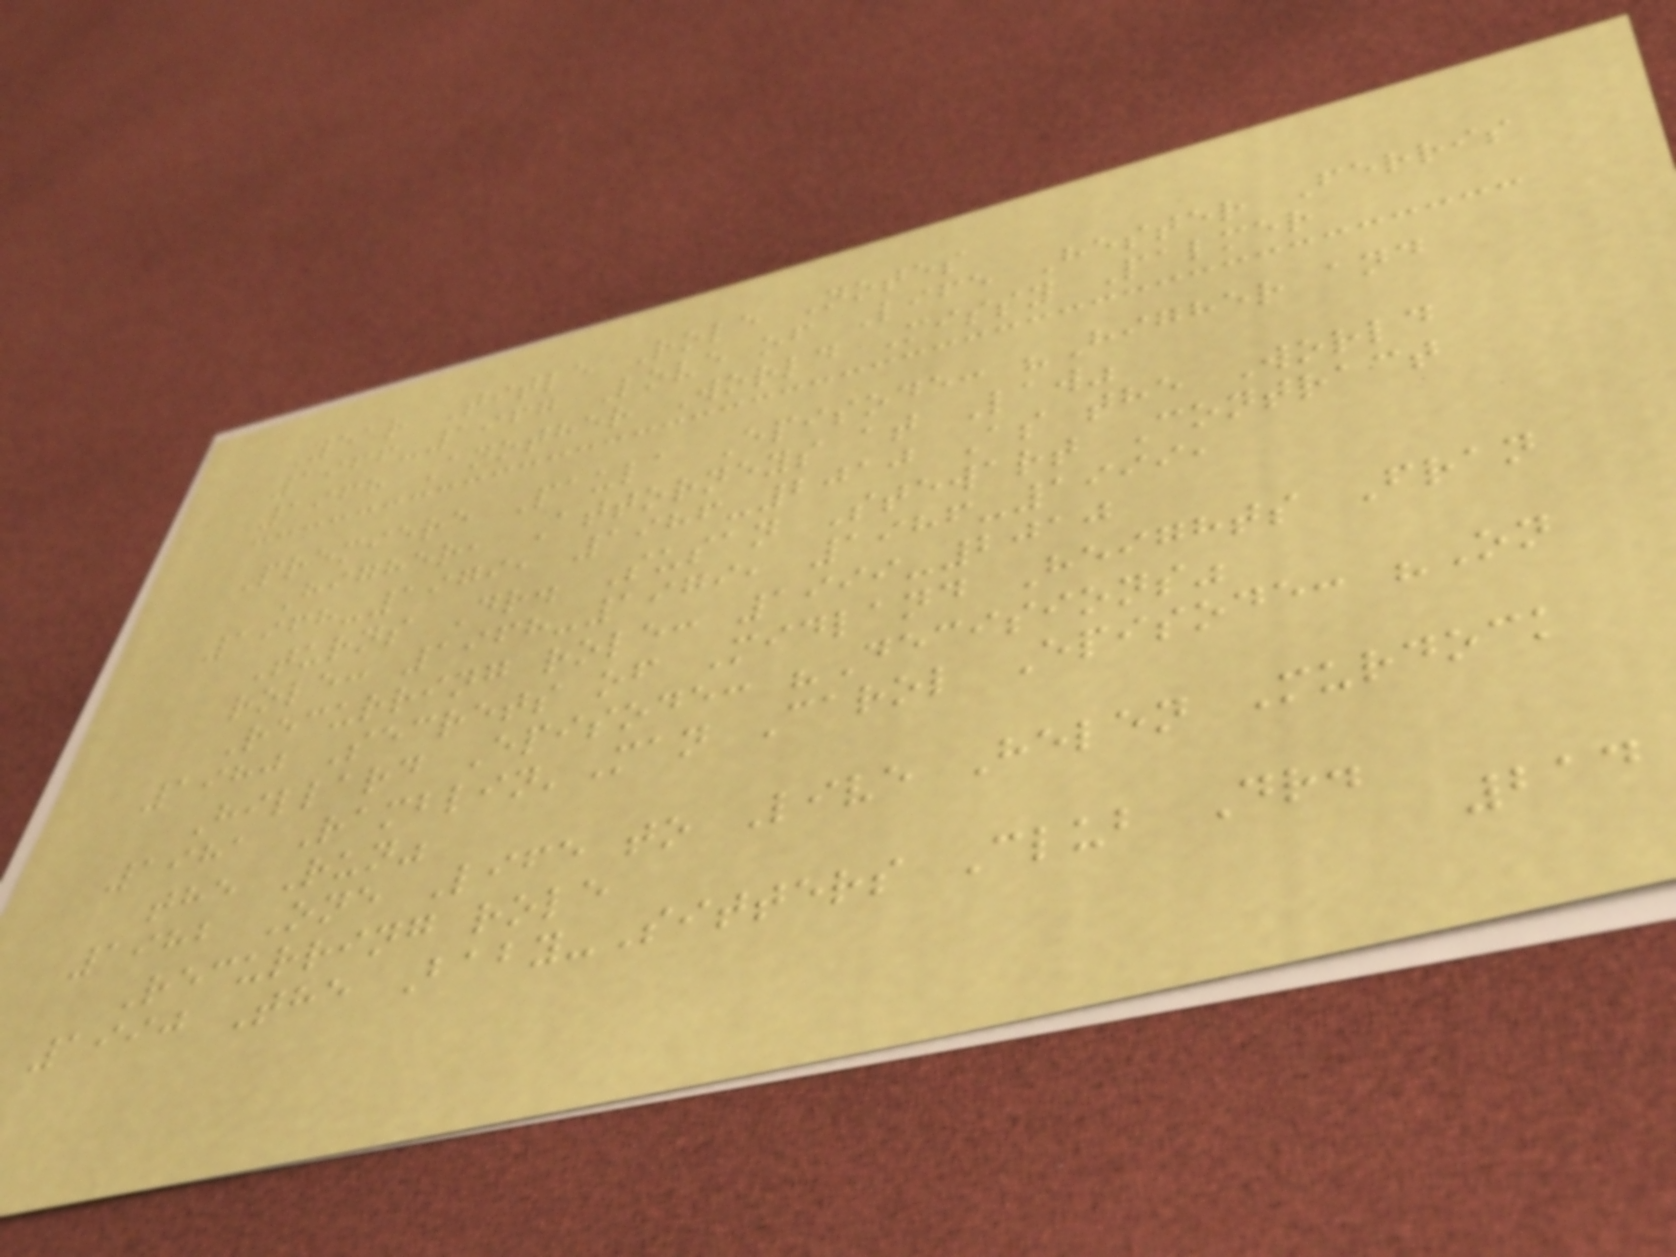Year Title Role Notes
1966-1967 Love of Life Hester Ferris
1968 Another World Missy Palmer
Premiere Paula Episode: "Higher and
Higher, Attorneys at Law"
1968-1979, 1986-2010 As the World
Turns Dr. Susan Stewart Contract
role: 1968-1979, 1986-1999,
Recurring role: 1999-2010
1980 Secrets of Midland Heights Fran
Hillard Episode: "Decisions"
1981 Ramblin'Man Carol Episode: "On
the Run"
1982 One Life to Live Helen Murdock
Recurring role
1990 The Baby-Sitters Club Dr.
214
